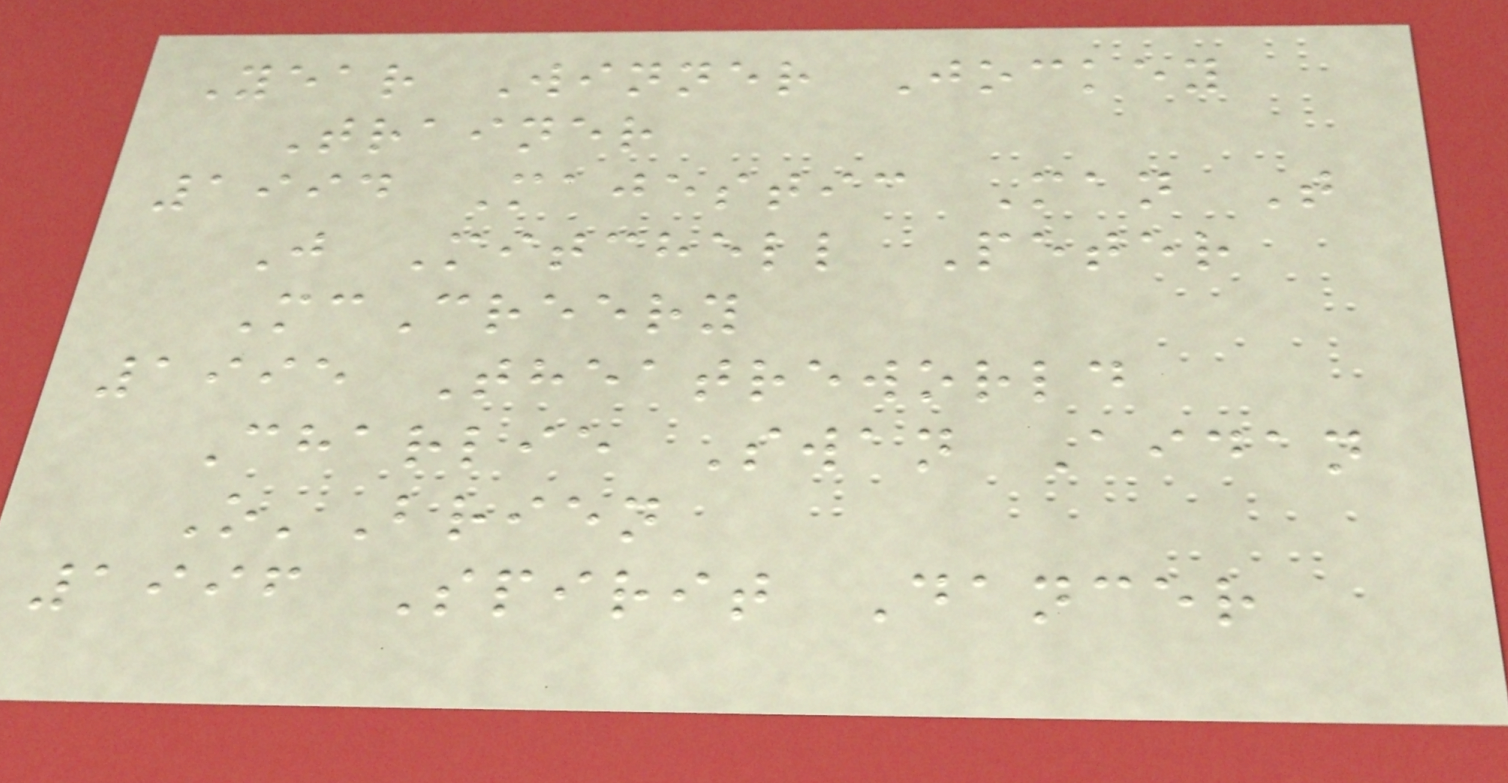Year Winner Jockey
Trainer
1994 Majestic Man T
J Mitchell Peter
McCreery
1995 Theatreworld
Charlie Swan Aidan
O'Brien
1996 Spirit Dancer
